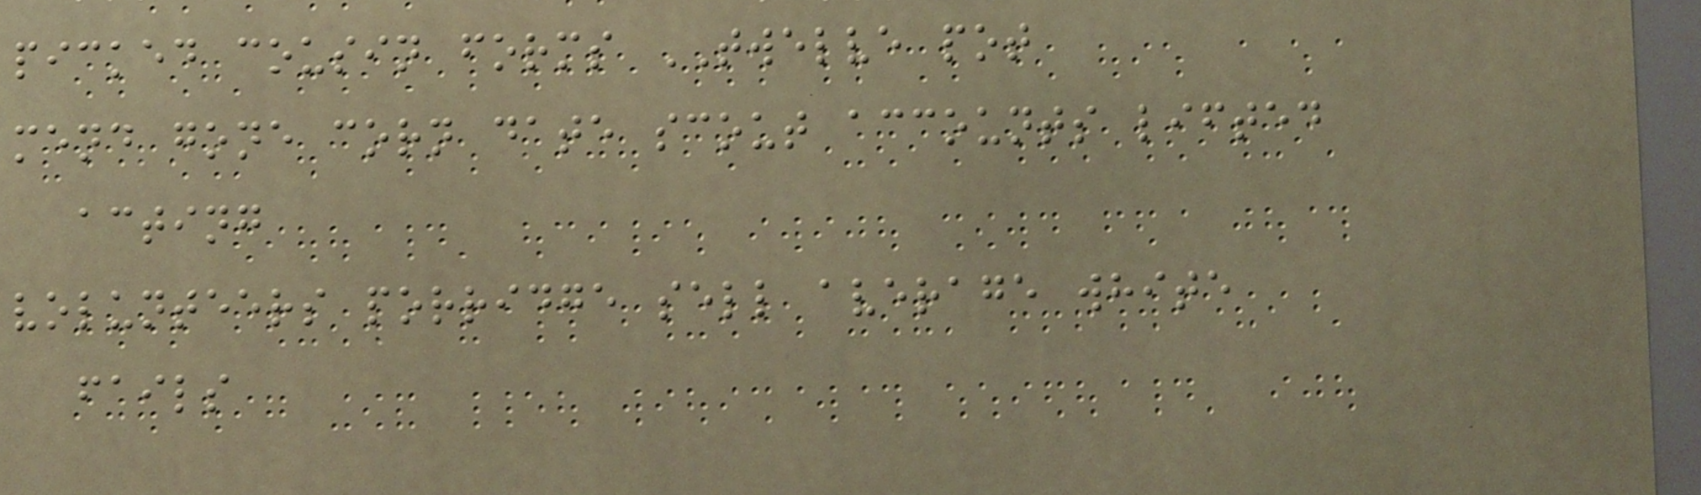picked cousin forms TWELVE pot
mend gone corn date scout accounts lifted
acting
volunteers porridge sell average white
fails
